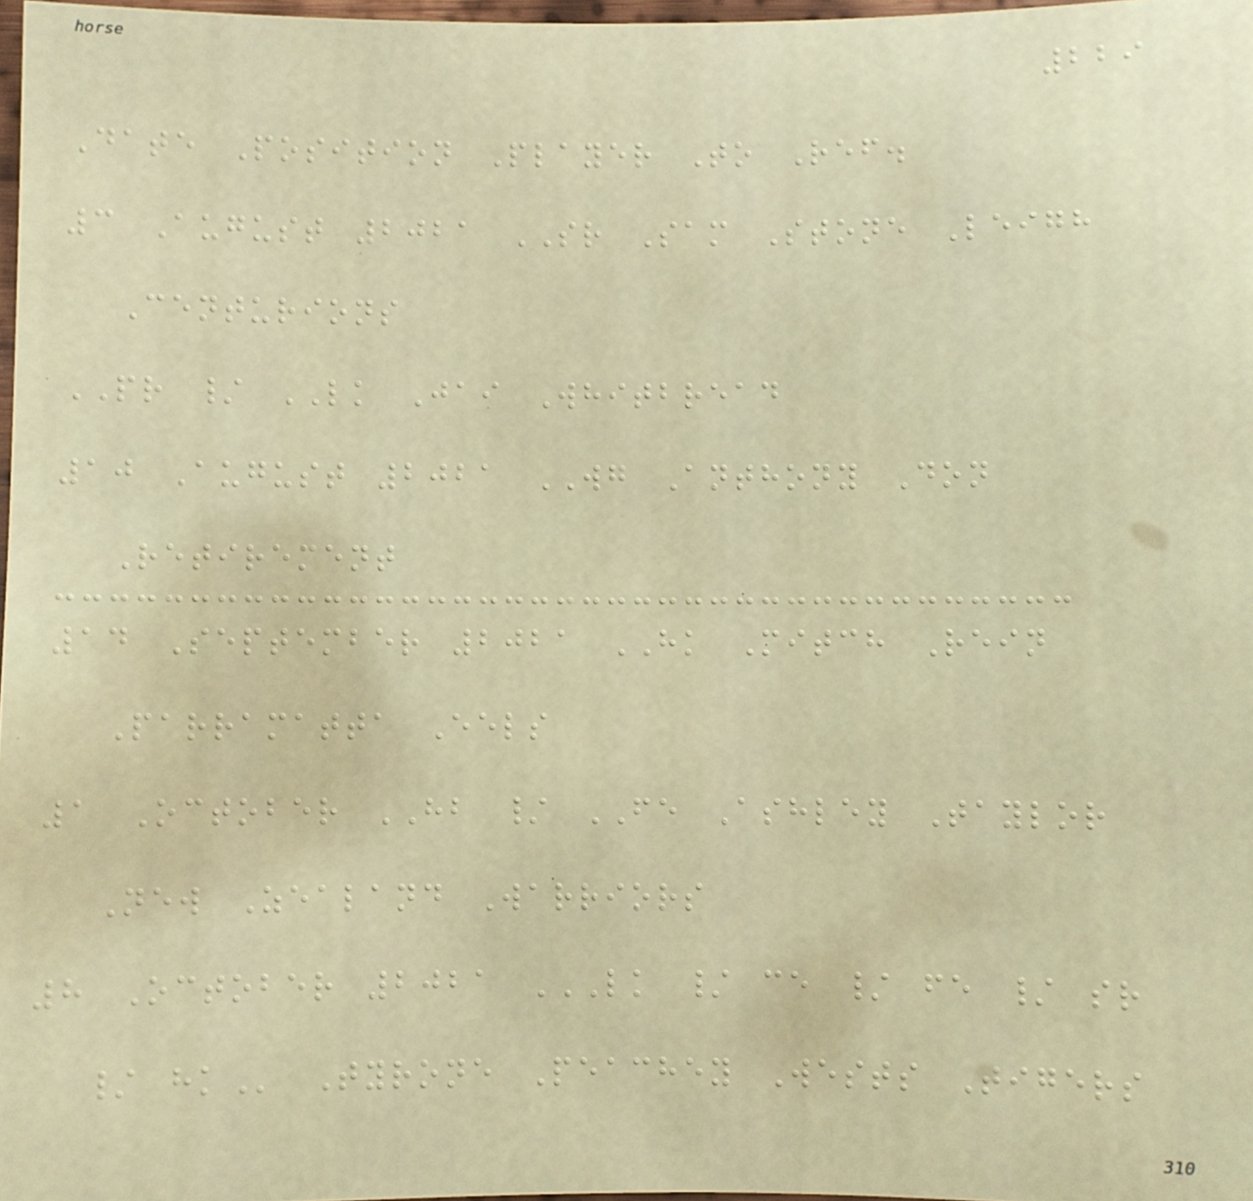229
Date Position Player To Ref.
3 August 2021 SR Sam Stone Leigh
Centurions
PR / LK Jai Whitbread
10 August 2021 WG Anthony Don
Retirement
14 September 2021 HK Mitch Rein
Parramatta Eels
1 October HB / FE Ashley Taylor
New Zealand Warriors
8 October 2021 LK / CE / FE / SR
/ HK Tyrone Peachey Wests Tigers
